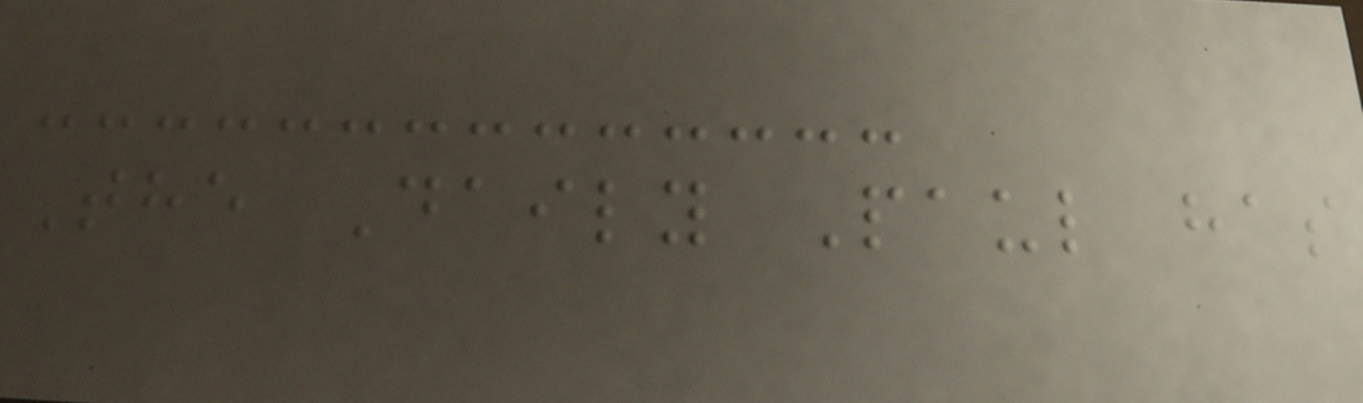The Daily Paul has
